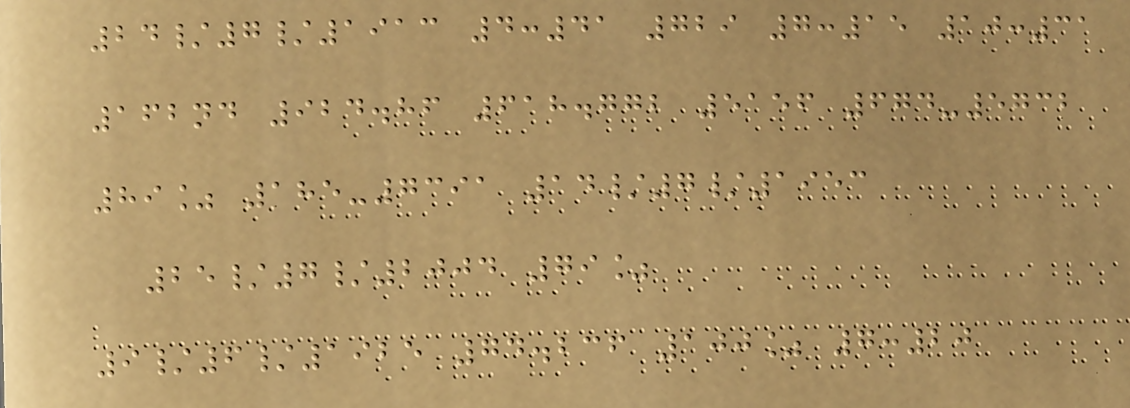24/7/1913 4:41 729 7:15 10:31
162nd 924.86 618.772 5156 674-5732
89% 185-7391 14/7/1953
25/7/2004 79%
9/6/1925 74.236 100% 7:20
